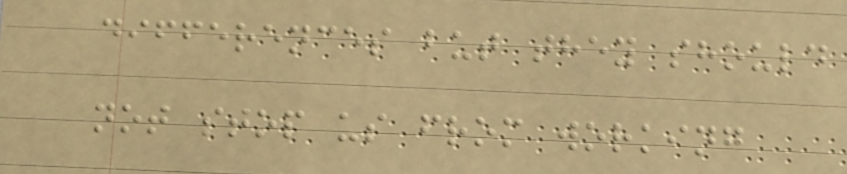differences but they should
not stop us from working
